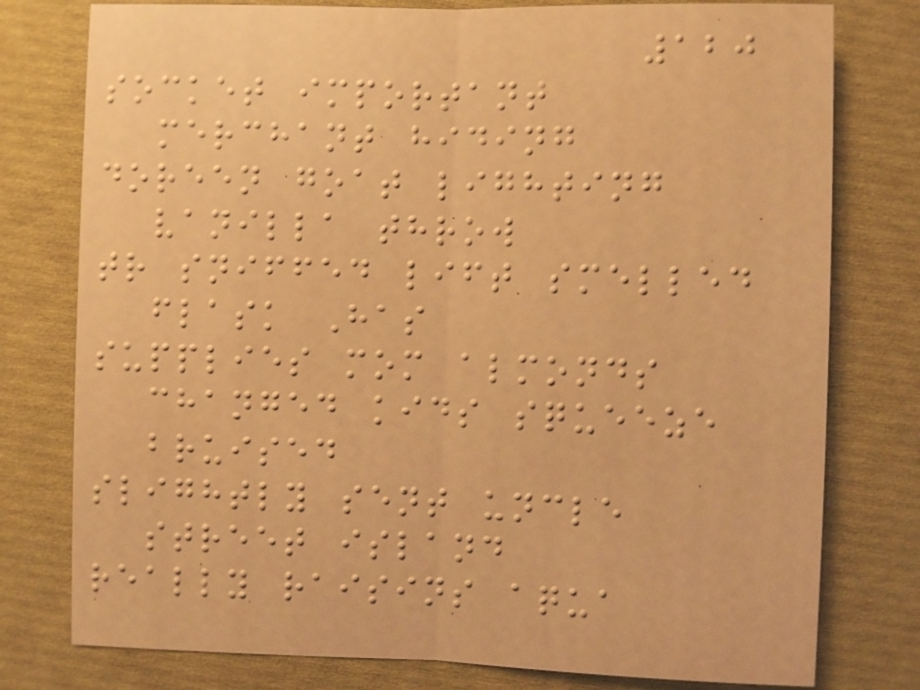120
socket important
merchant hiding
doreen goat lighting
vanilla throw
tr sniffed lift smelled
flask Has
supplies mom almonds
changed kids squeeze
bruised
slightly sent uncle
street island
really raisins aqua
